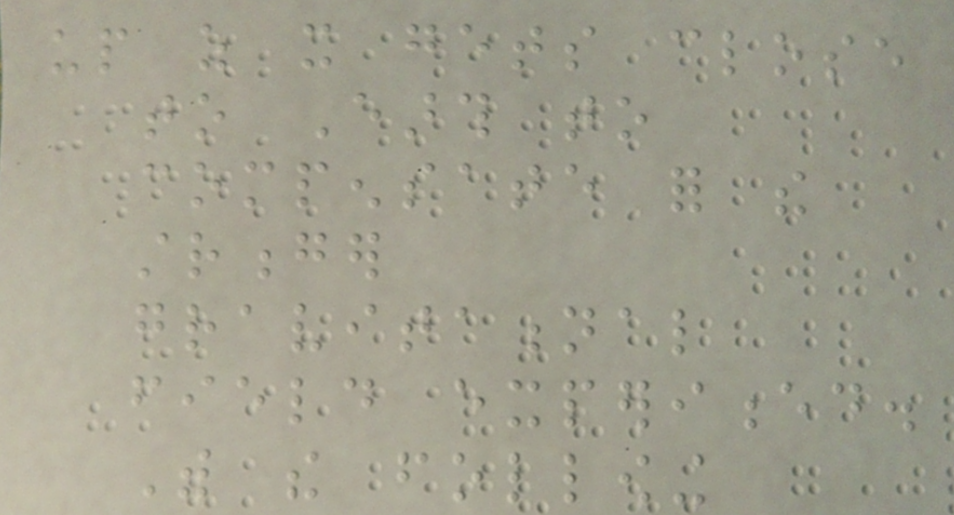up as it gets close
to Earth to
compensate for the
stronger
gravitational
field experienced.
With the following
